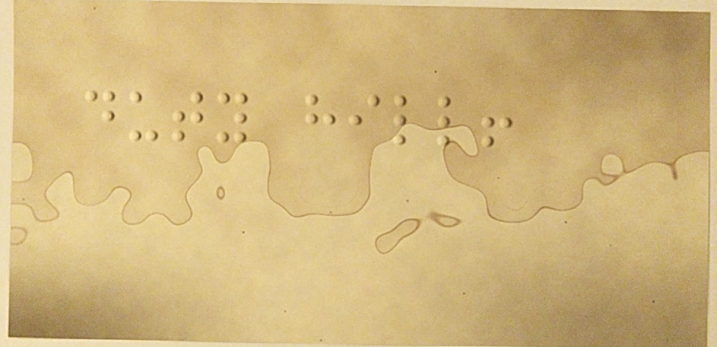duty hill!
